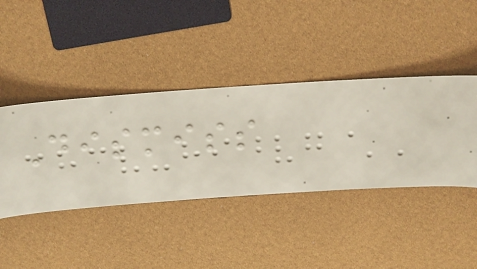Dismiss
